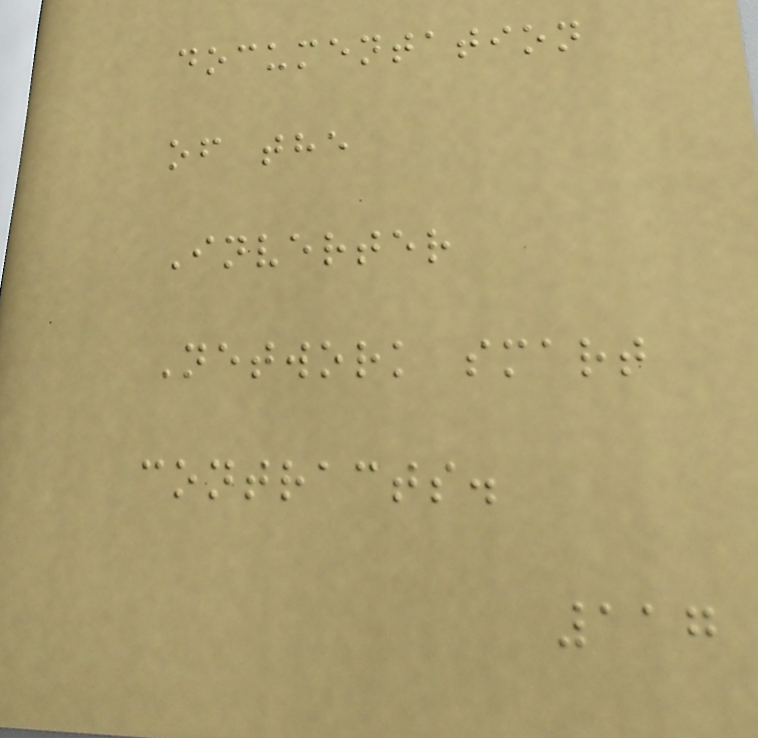documentation
of the
Inverter
Network smart
contracts.
117
